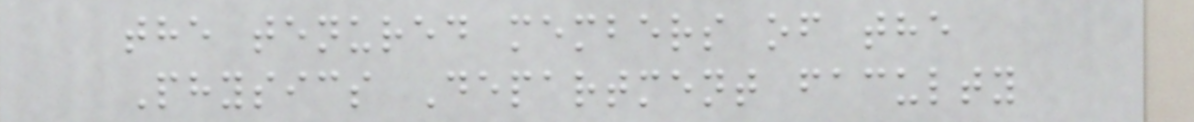the tenured members of the
Physics Department faculty
